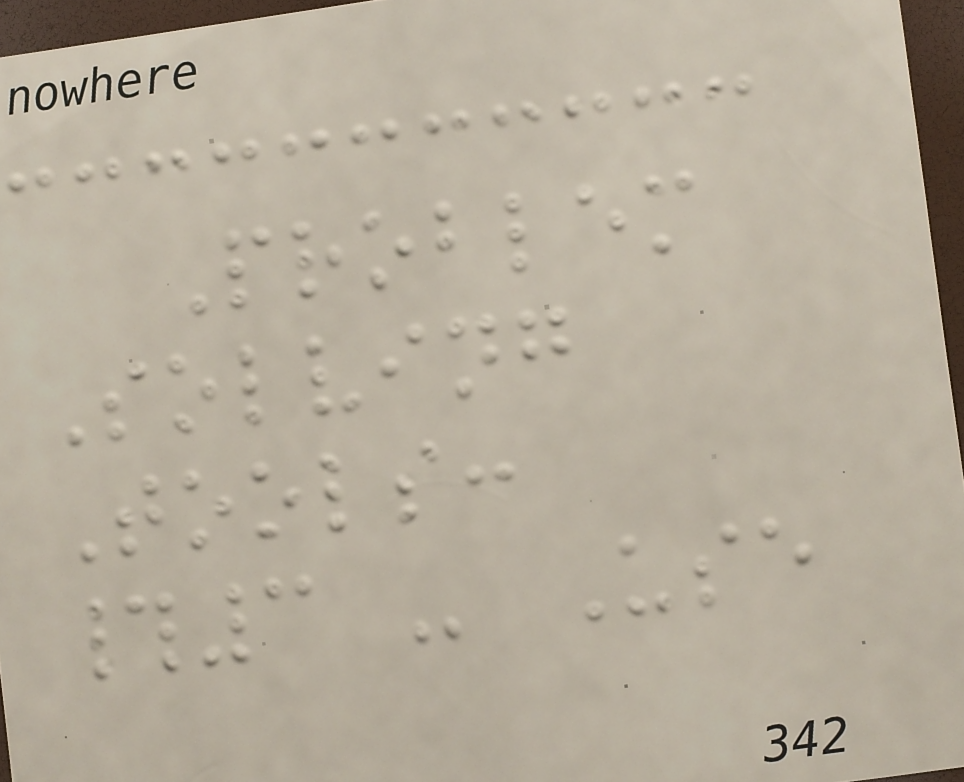Problem
Solving
Tools:
#3 - Use
